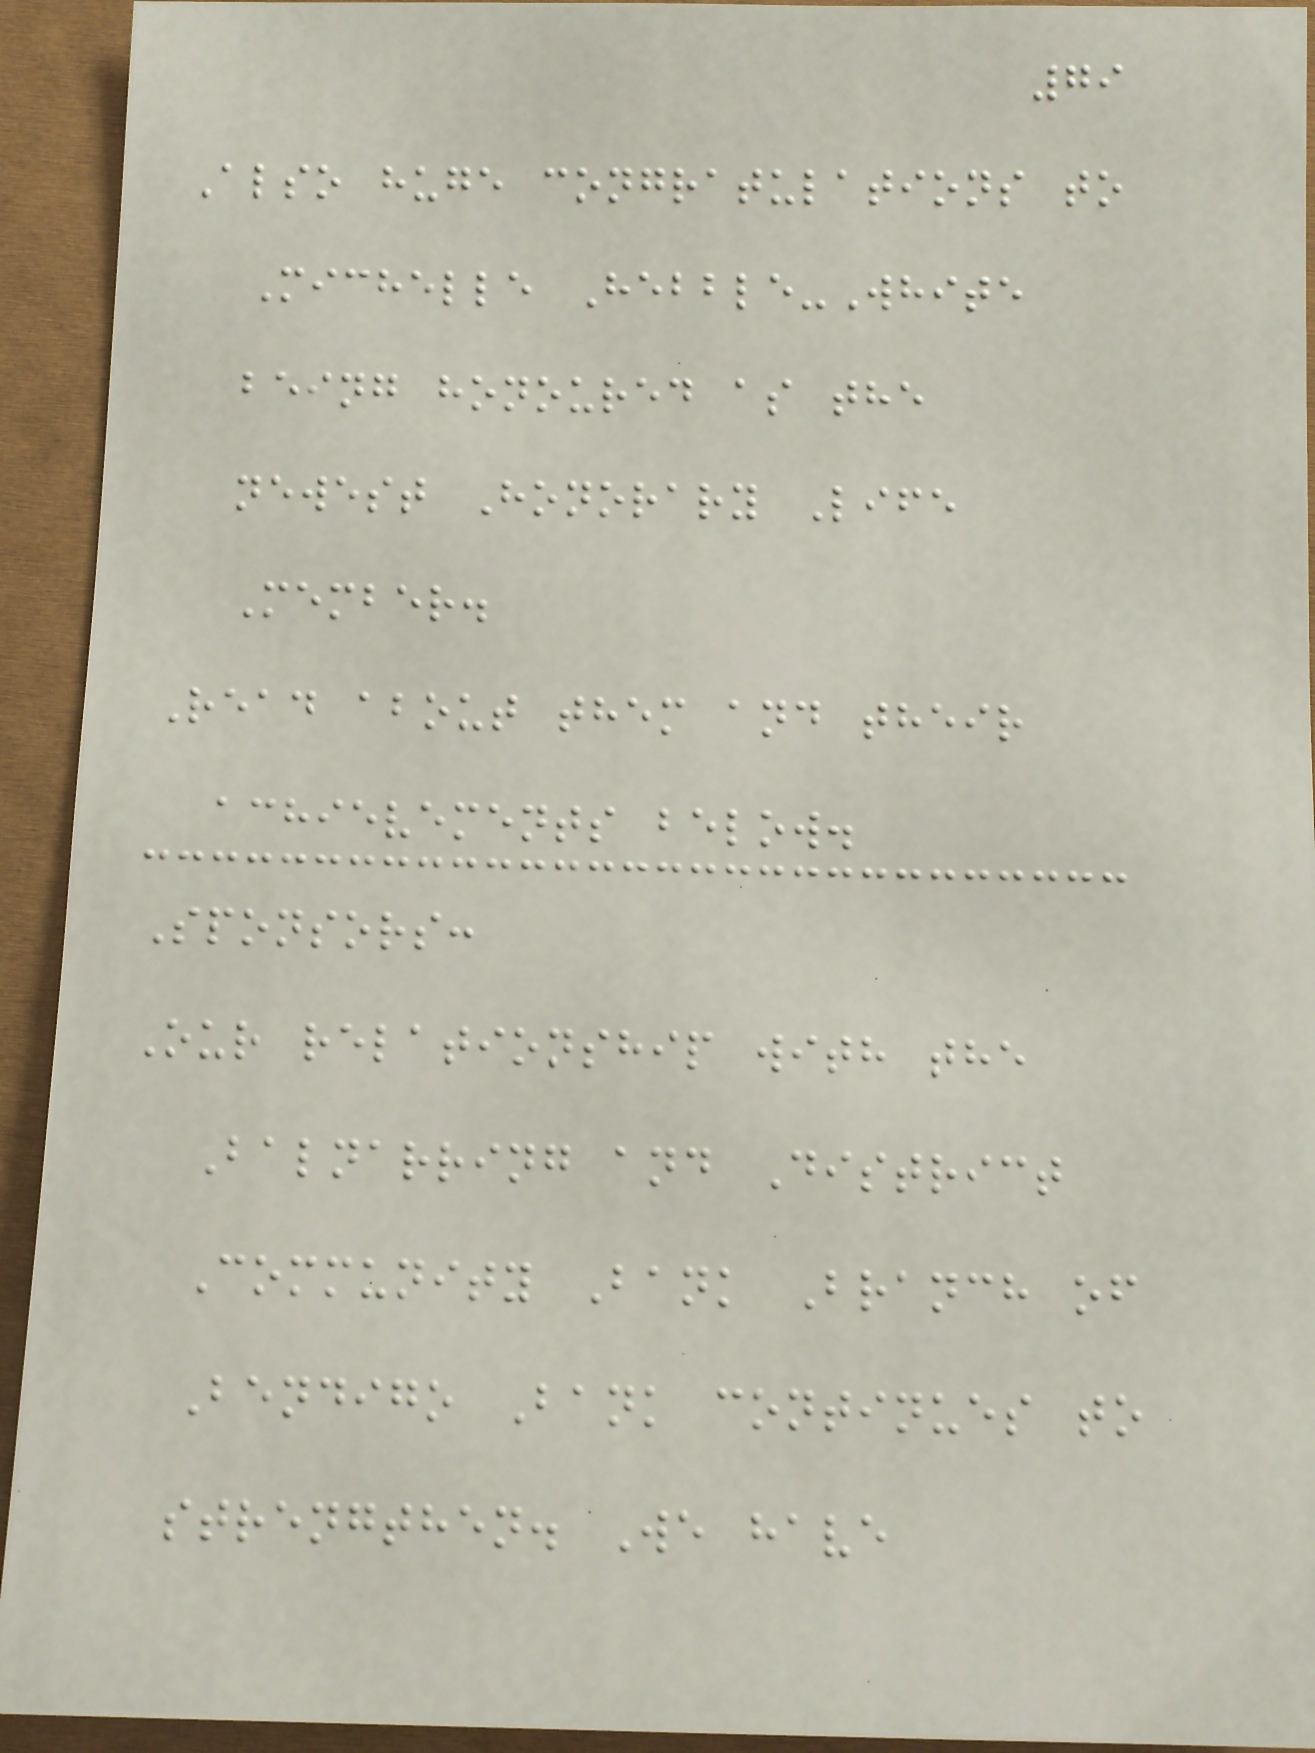79
Also huge congratulations to
Michelle Hebble-White
being honoured as the
newest Honorary Life
Member.
Read about them and their
achievements below.
Sponsors:
Our relationship with the
Balnarring and District
Community Bank Branch of
Bendigo Bank continues to
strengthen. We have
